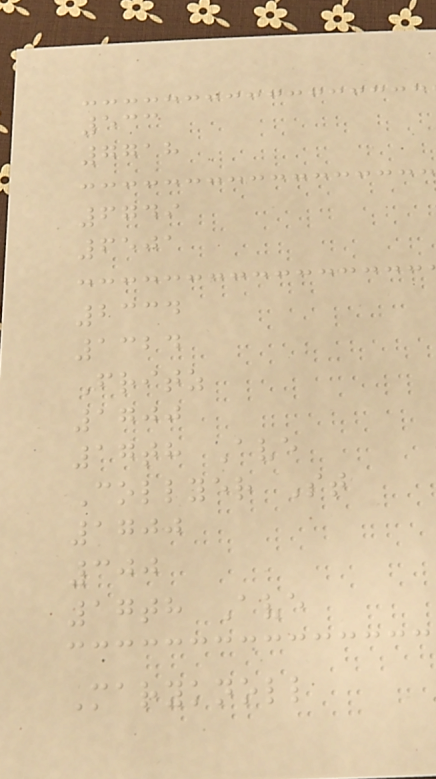533
7718
6749
6501
2334
1324
Fritz
1700
17th Ave
Collyer St
1700
300
17th Ave
Maryknoll
